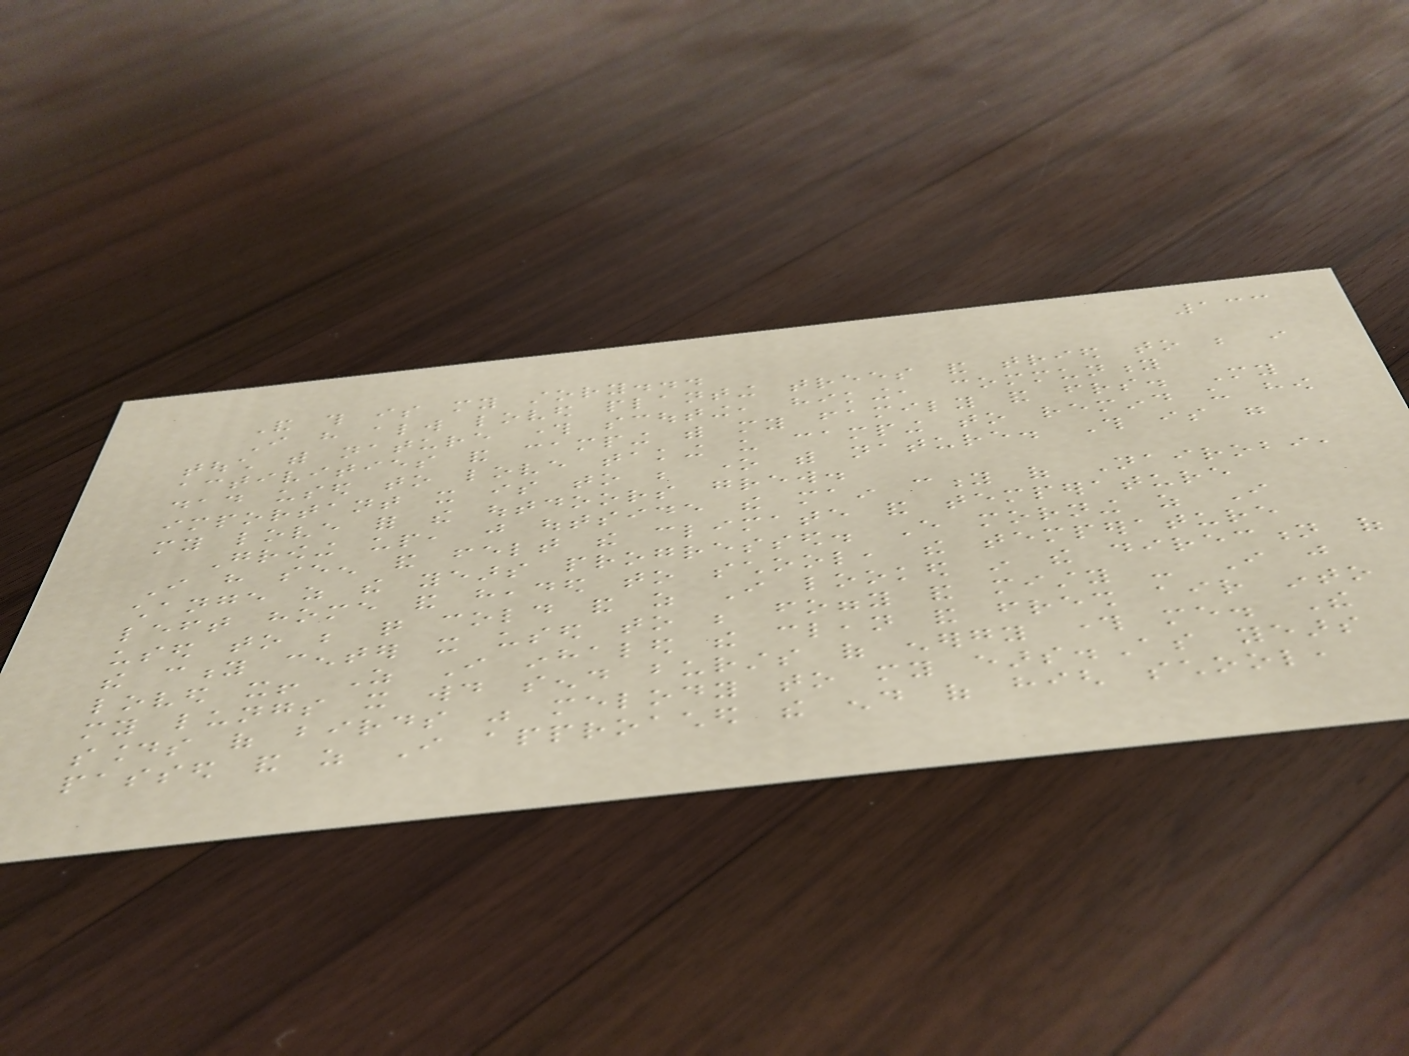133
And this is my story...
I have always loved planting trees and tried to be in
touch with nature through scouting, hiking, community
activities and camping with my family and friends. My
dad used to love taking us camping to remind us how
important it is to be one with nature. This is were
my love for the outdoors grew.
Growing up, just outside the main city of Nairobi,
I have seen and felt the climate and temperature
change as the years progressed. Every morning as I
left home and headed to school, the temperature
used to be quite cold and as I looked in the direction of
the city center it used to be foggy and misty - I just
loved it! As I inhaled the clean and fresh air into
my lungs it would send bursts of energy through me. The
sounds of birds was melody to my ears.As years
passed and as I approached the end of high school,
